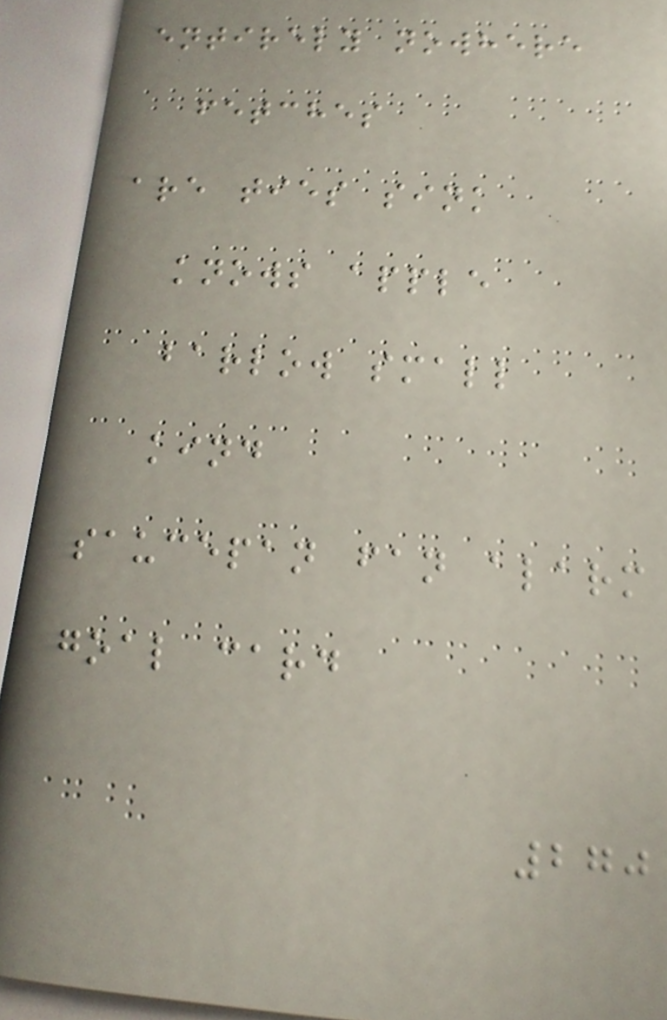entirely nowhere
fetches
are ties sink
knows apple
barlow small
kind
saucepan fan alarm
goal card
270
